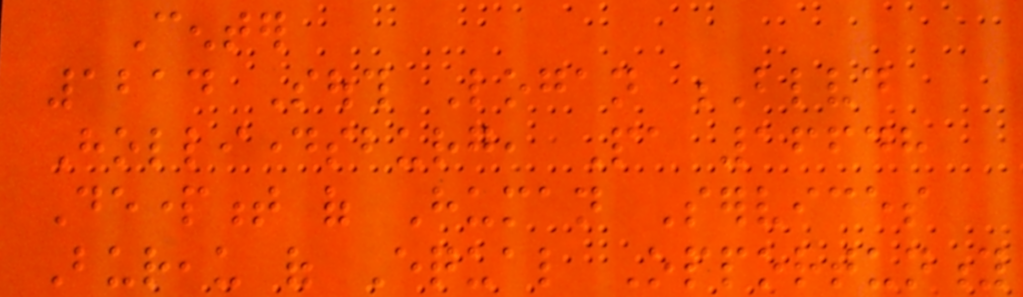Center
1214 South Logan Blvd
Hollidaysburg, Pa 16648
Department of Human Services
Bureau of Equal Opportunity
